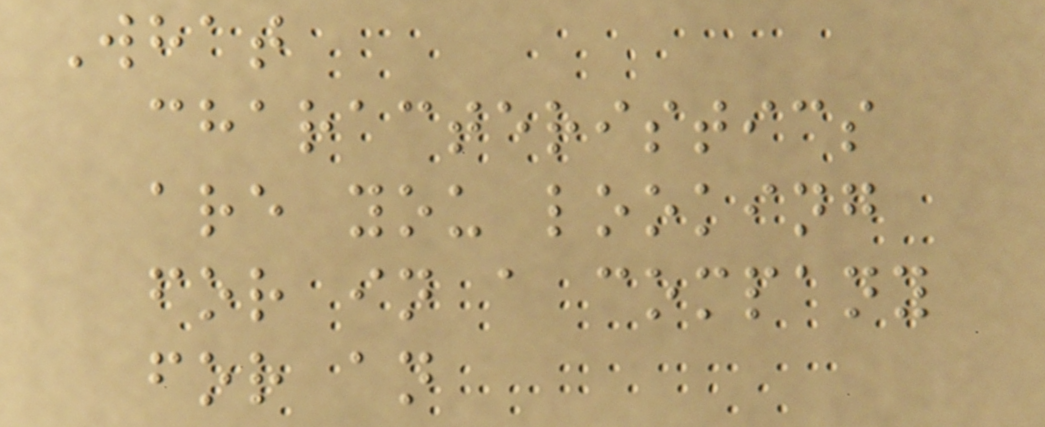What
characteristics
are you looking
for in a company
for an
